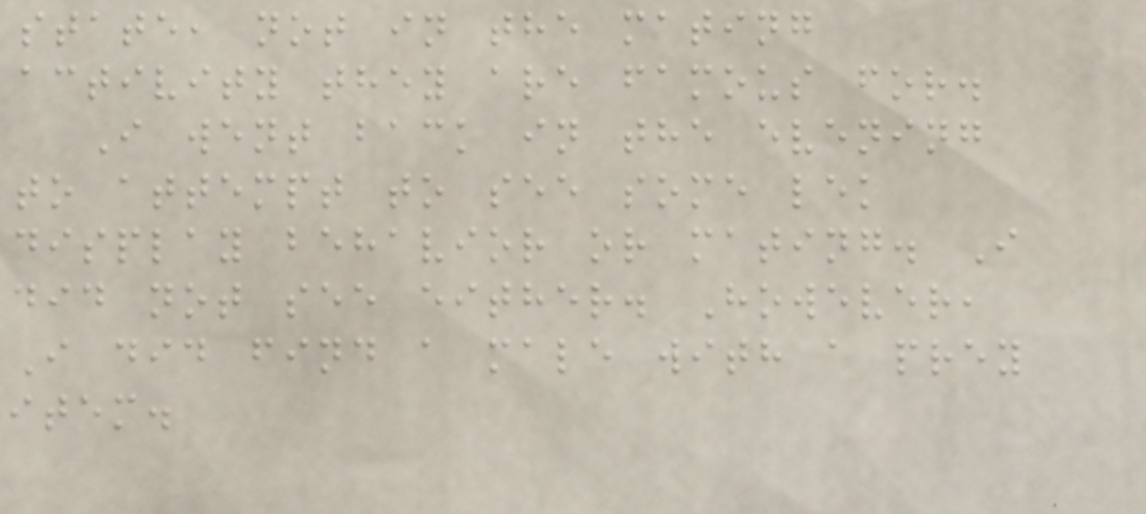state, not in the mating
activity they are famous for.
I went back in the evening
to attempt to see some lek
display behavior or mating. I
did not see either. However,
I did find a male with a prey
item.
